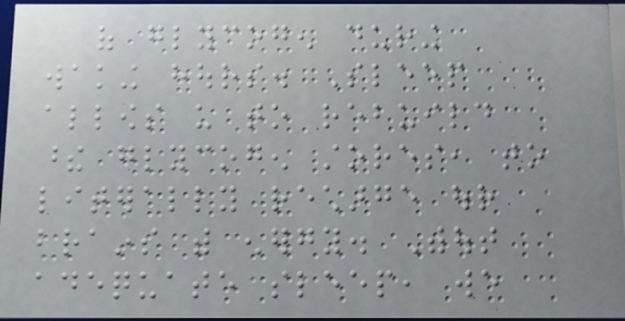of glycogen during
waking hours. Sleep
allows us to rebuild
these glycogen stores, to
literally recharge our
brains with energy. Without
adequate sleep, we
